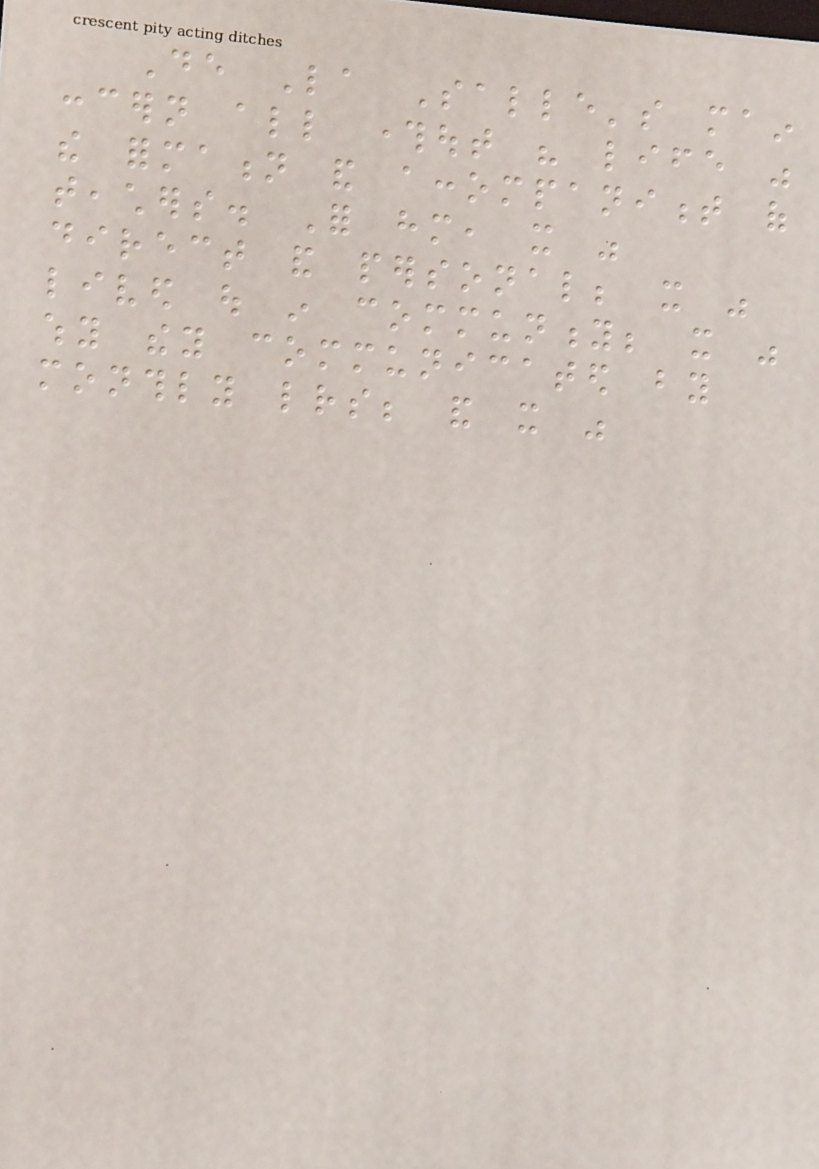De La Salle's main
concern all throughout his life was
the formation and accompaniment of
teachers. For him, it was
direct and personal; it was
lived out in community; it was
why they communicated by
monthly letters; and it was
